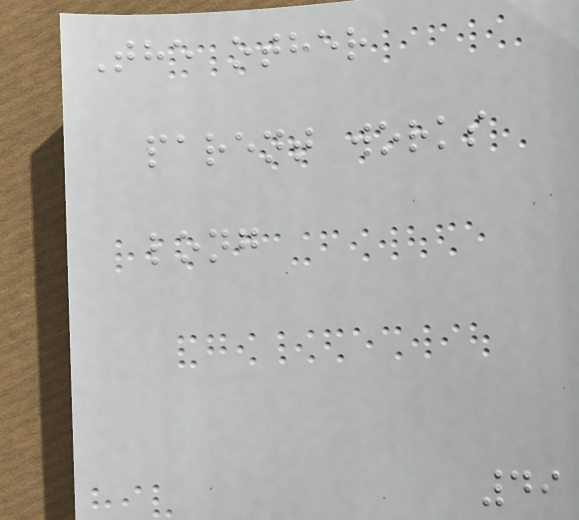The other
parent works
long
49
